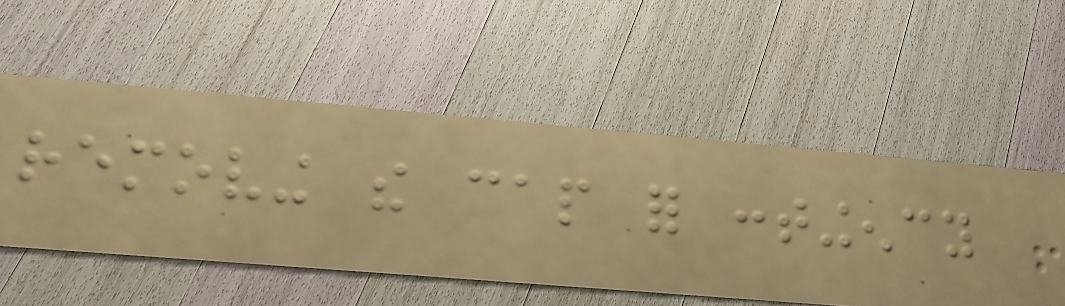removing the cap for contingency
